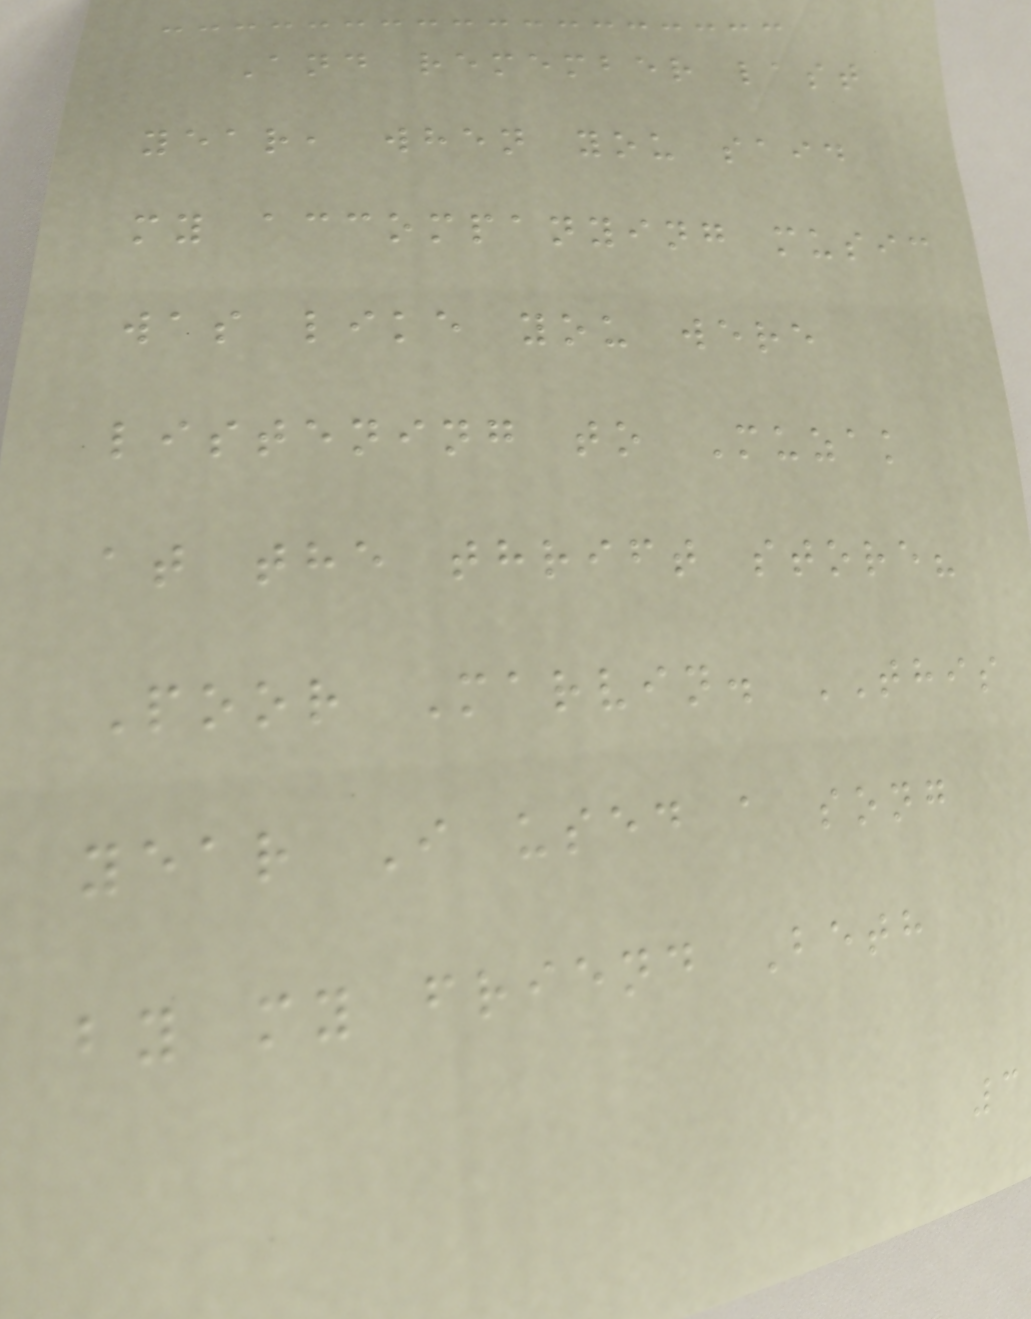And remember last
year, when you said
my accompanying music
was like you were
listening to Muzak
at the thrift store?
Poor Marvin. THIS
year I used a song
by my friend Beth
3
